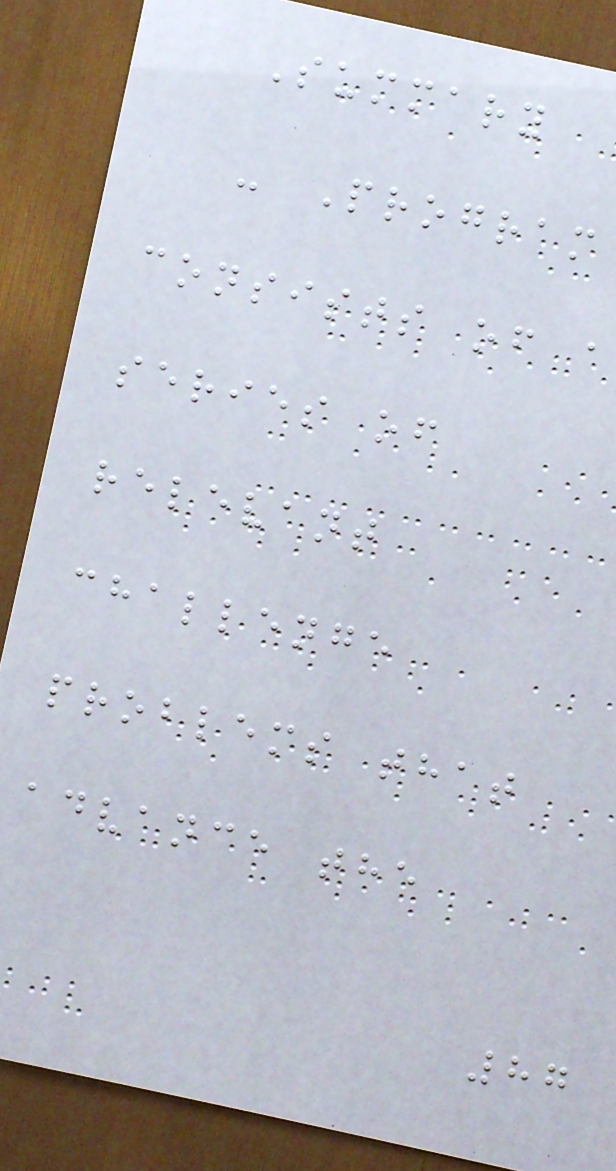Summary
- Program
consists of a
series of
relevant
challenge
problems that
advance the
87
